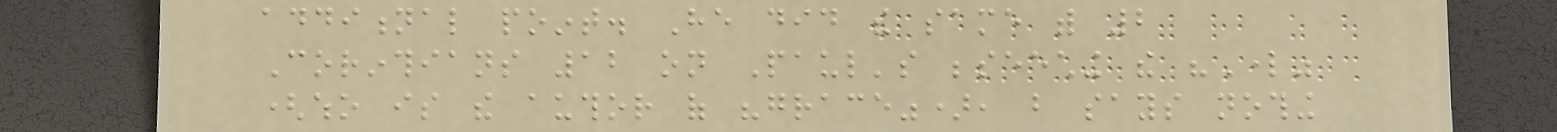additional point. He did the same with 2
Corinthians 12 on Paul's beseeching the "Lord"
(who is the author of "grace"), but says nothing
